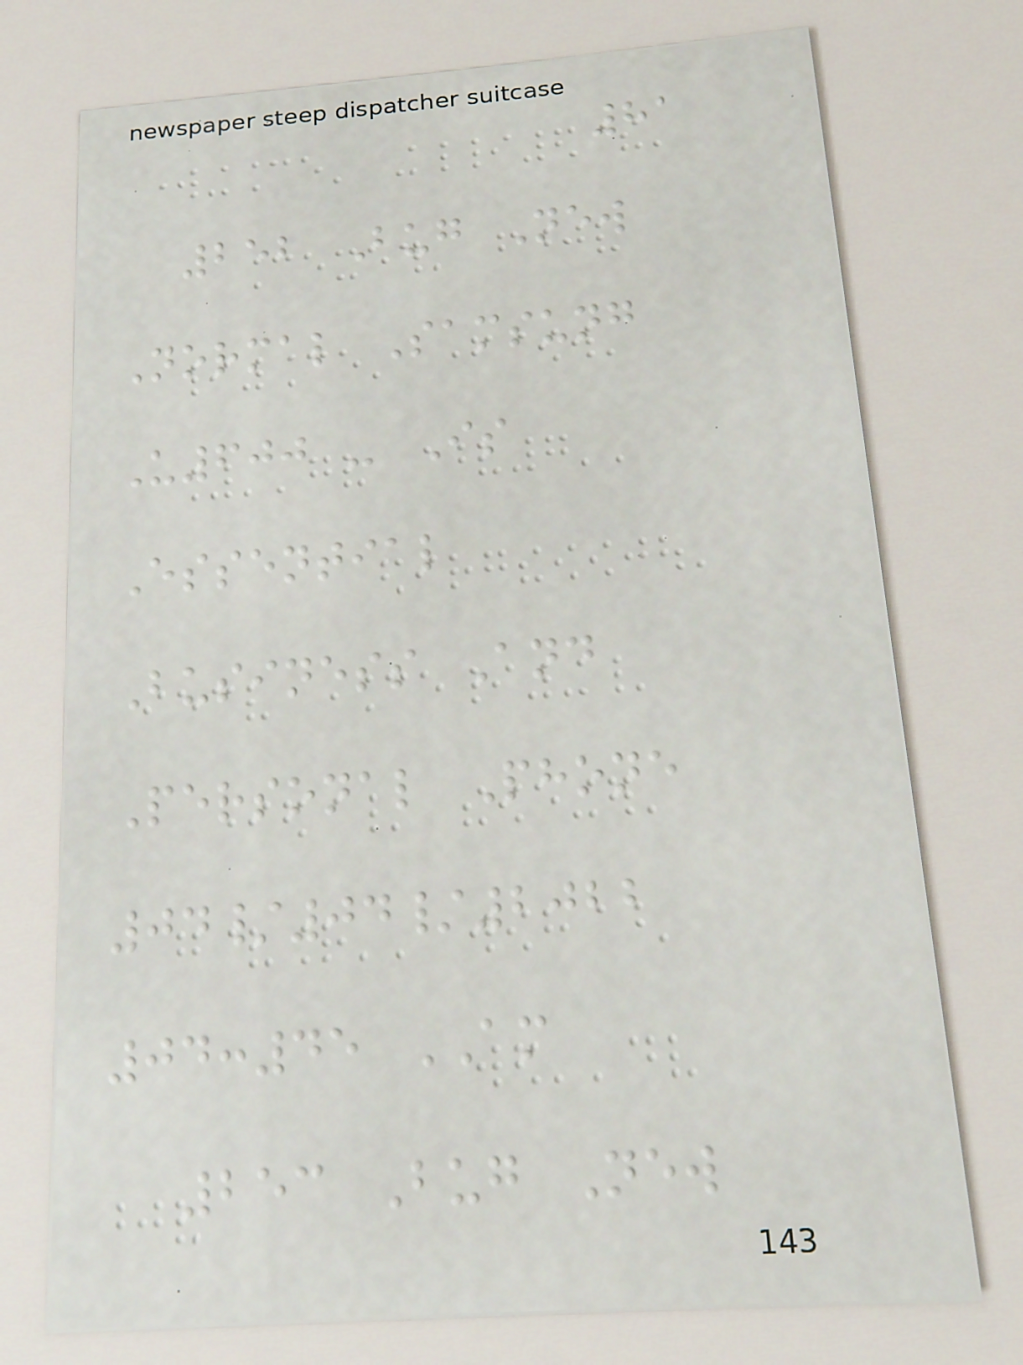81
252 Bug New
Normal Samsung
U600 - Is
Essential
Business And
Personal Phone
04/04/2022
04:45 AM
253 Bug New
